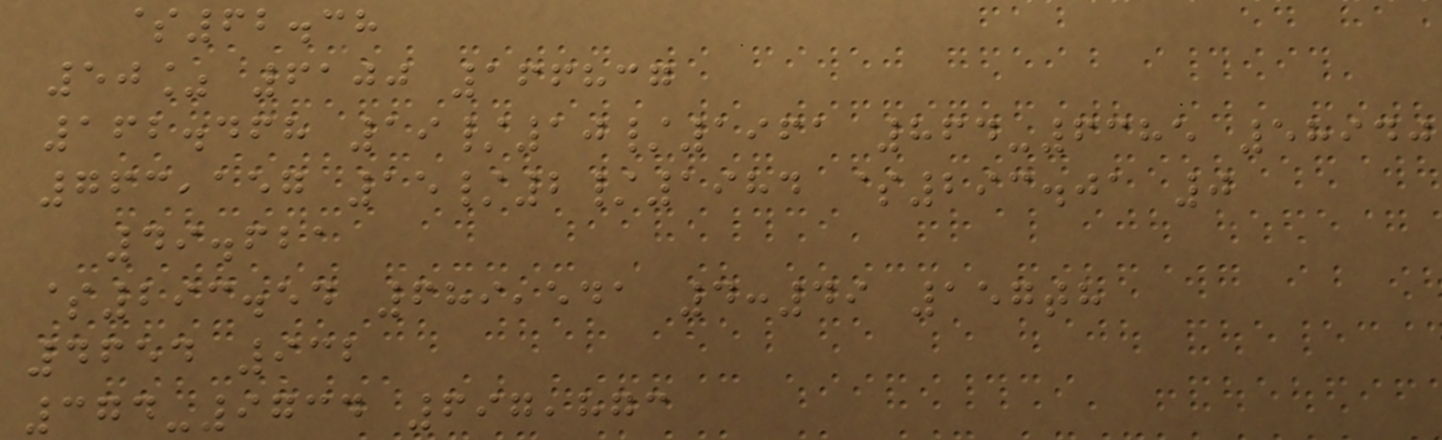$62.38
50% 6100 166837
162.468 19/10/1961 864-6385 58940
763,157 15/2/1984 $293.01 0
49.621
$293.54 689,541 4:49 157th
4654 932
374-9734 697,873
